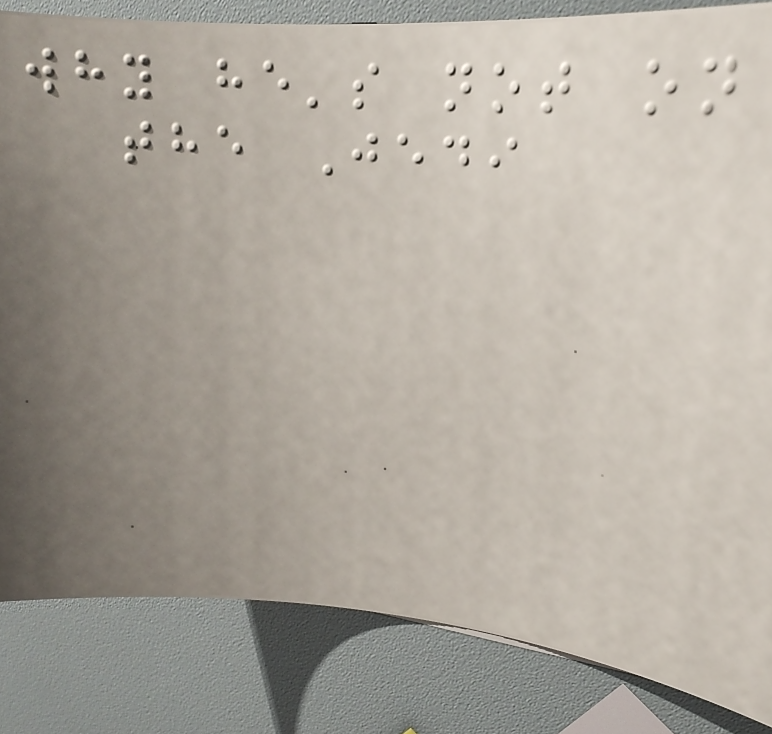why he's not on
the Jedi
